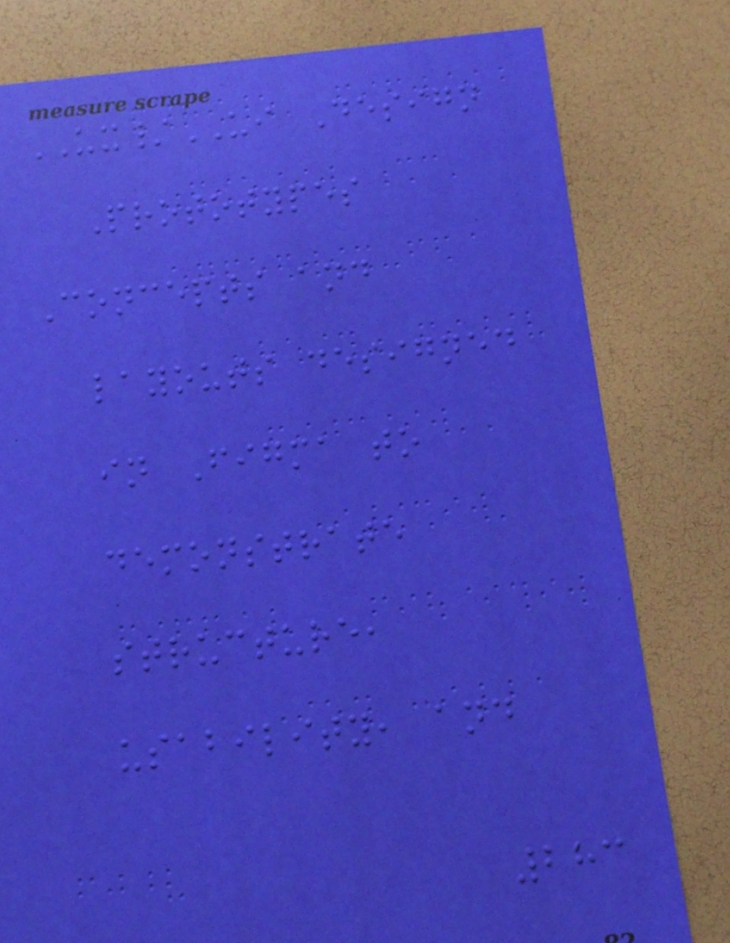UX/UI Design
Prototypes
Concepts and
layouts designed
in Figma to
demonstrate
structure,
usability, and
283
